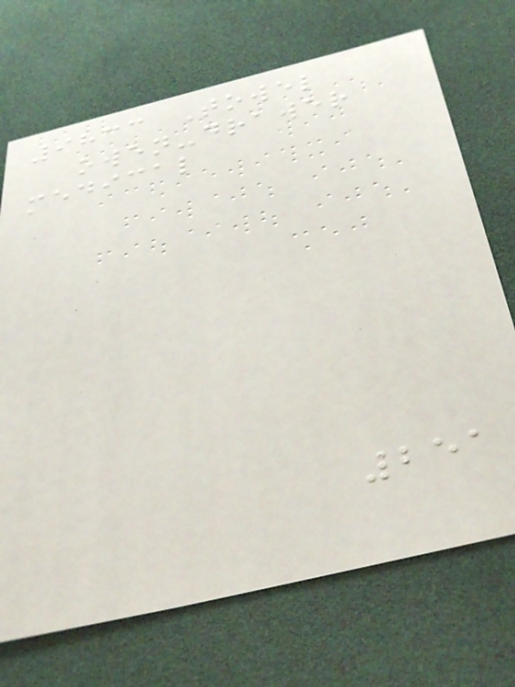9833 Towel
owen-drawer
medical
251
